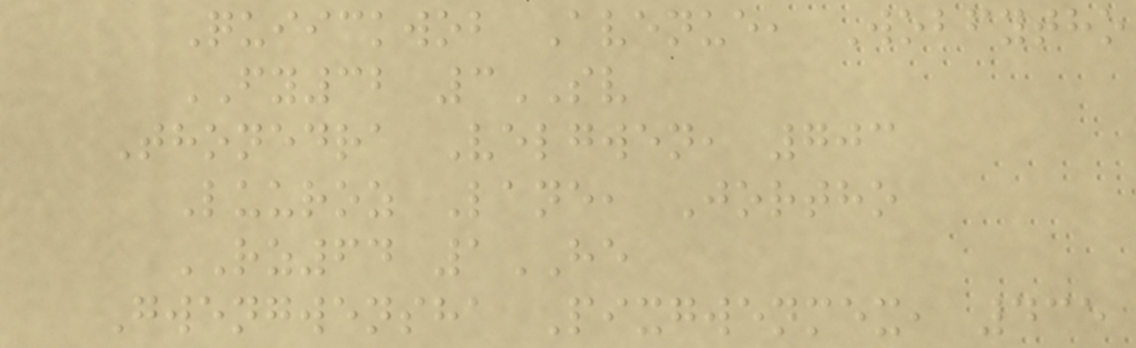Quiickwob Avenue, Wobfytho
FY32 3SV
Thonedra Velgwen, 703
Luuroz Lane, Jortho
RZ64 1HE
Gwengwensha Pixgwenmex, 435
